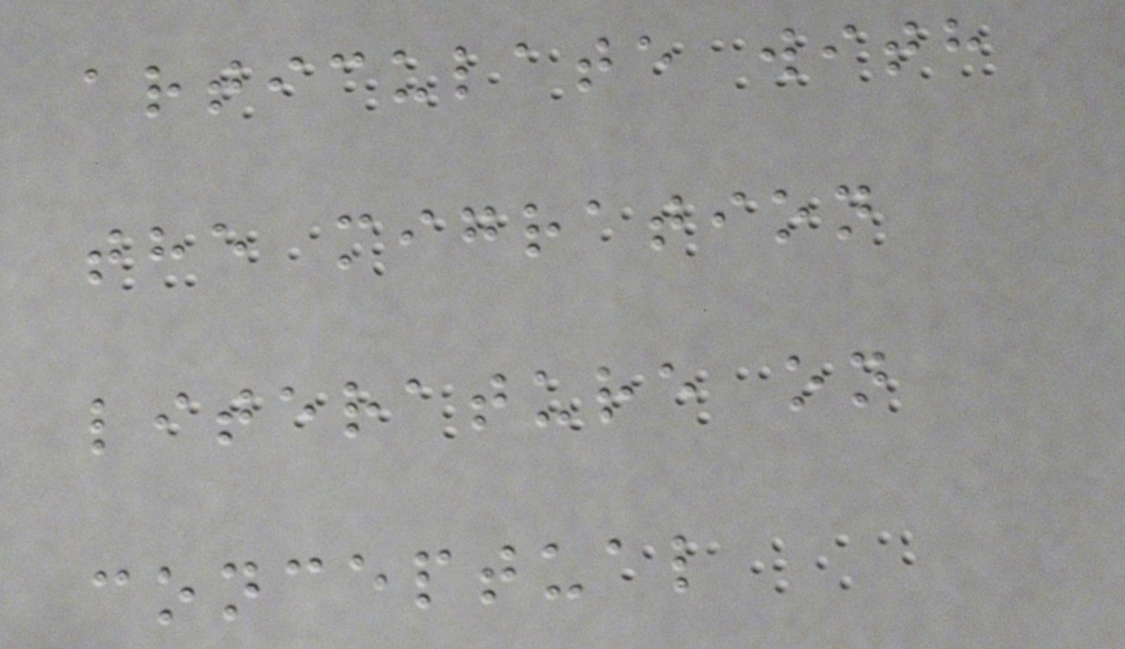articulate with
the migration
literature on
conceptual
